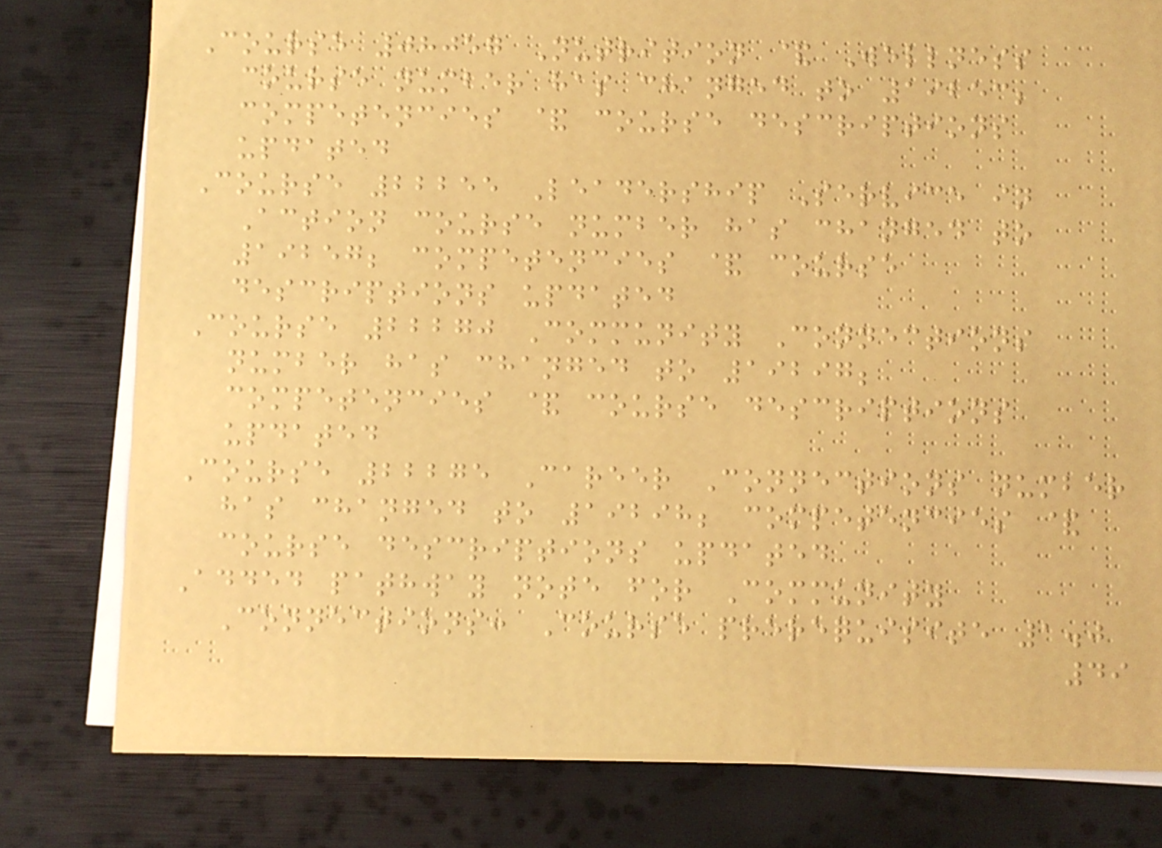Course 08057 Nutrition & Wellness
course number has changed to 19253;
competencies & course descriptions
updated
Course 22255 Leadership Service in
Action course number has changed to
19257; competencies & course
descriptions updated
Course 22270 Community Connections
number has changed to 19297;
competencies & course descriptions
updated
Course 22275 Career Connections number
has changed to 19298; competencies &
course descriptions updated
Added pathway note for Community
Connections: Course prerequisite 1.0
49
